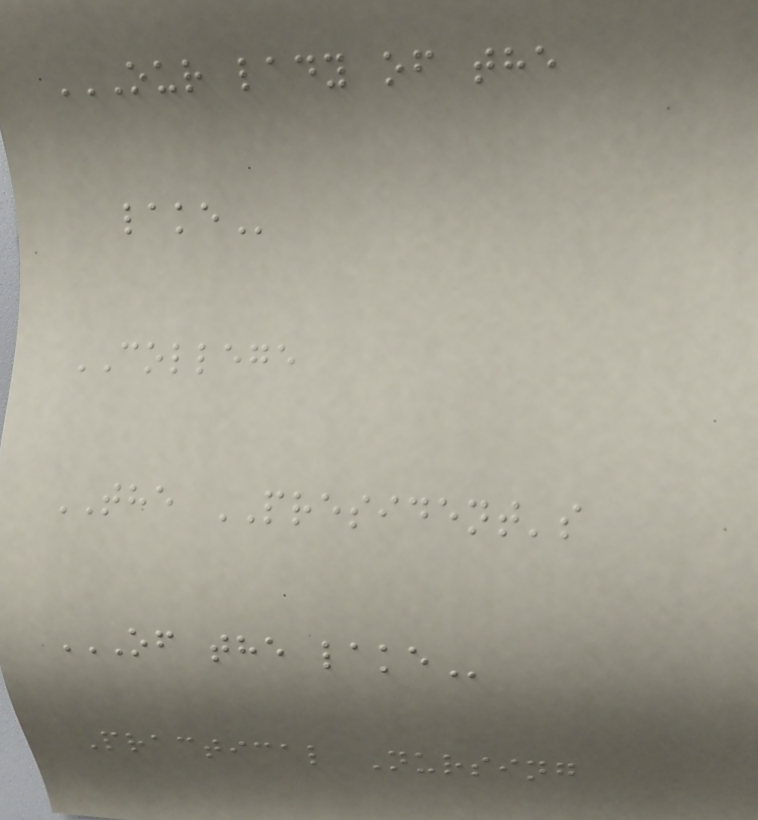OUR LADY OF THE
LAKE
COLLEGE
THE PRESIDENT's
OF THE LAKE
Practical Nursing
